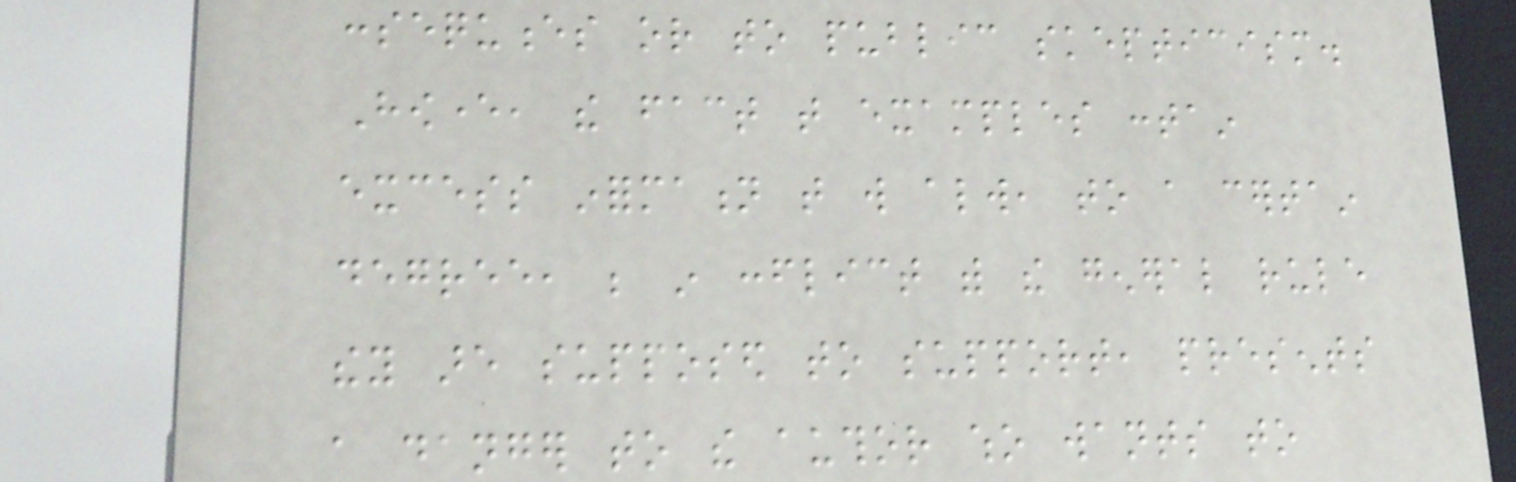consequences or to public skepticism.
However, the fact that examples contain
excess information that will always, to a certain
degree, be in conflict with the general rule
they are supposed to support, presents
a danger to the author who wants to
